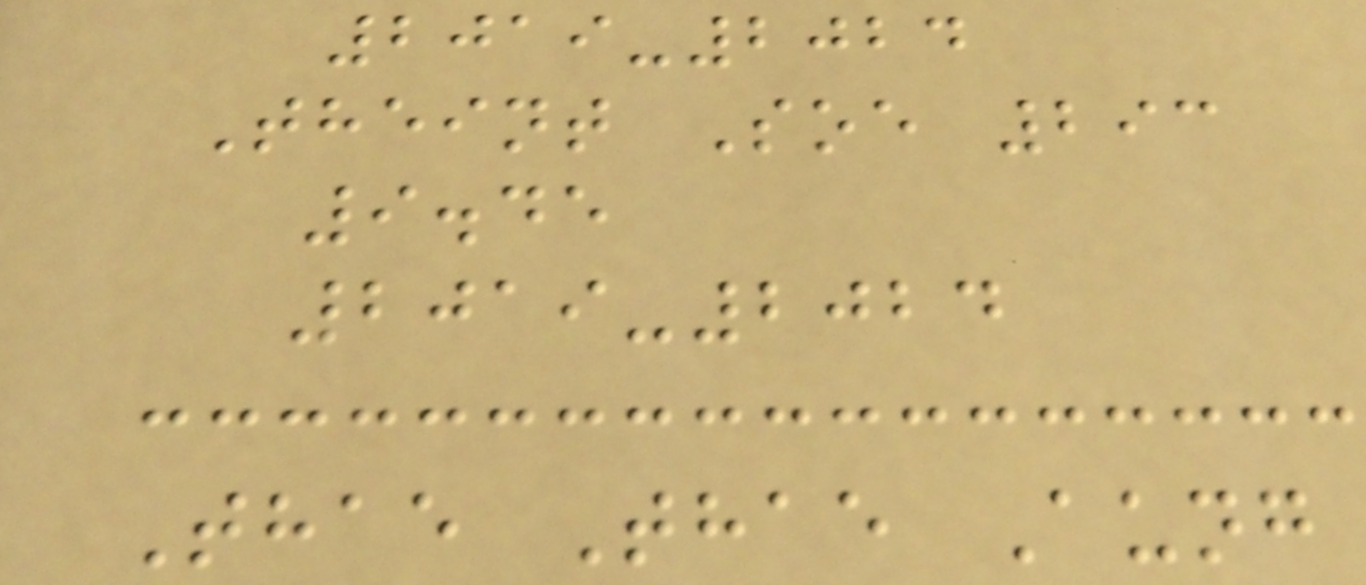2019-2024
Theint Soe 293
9.45
2019-2024
Thae Thae Aung
